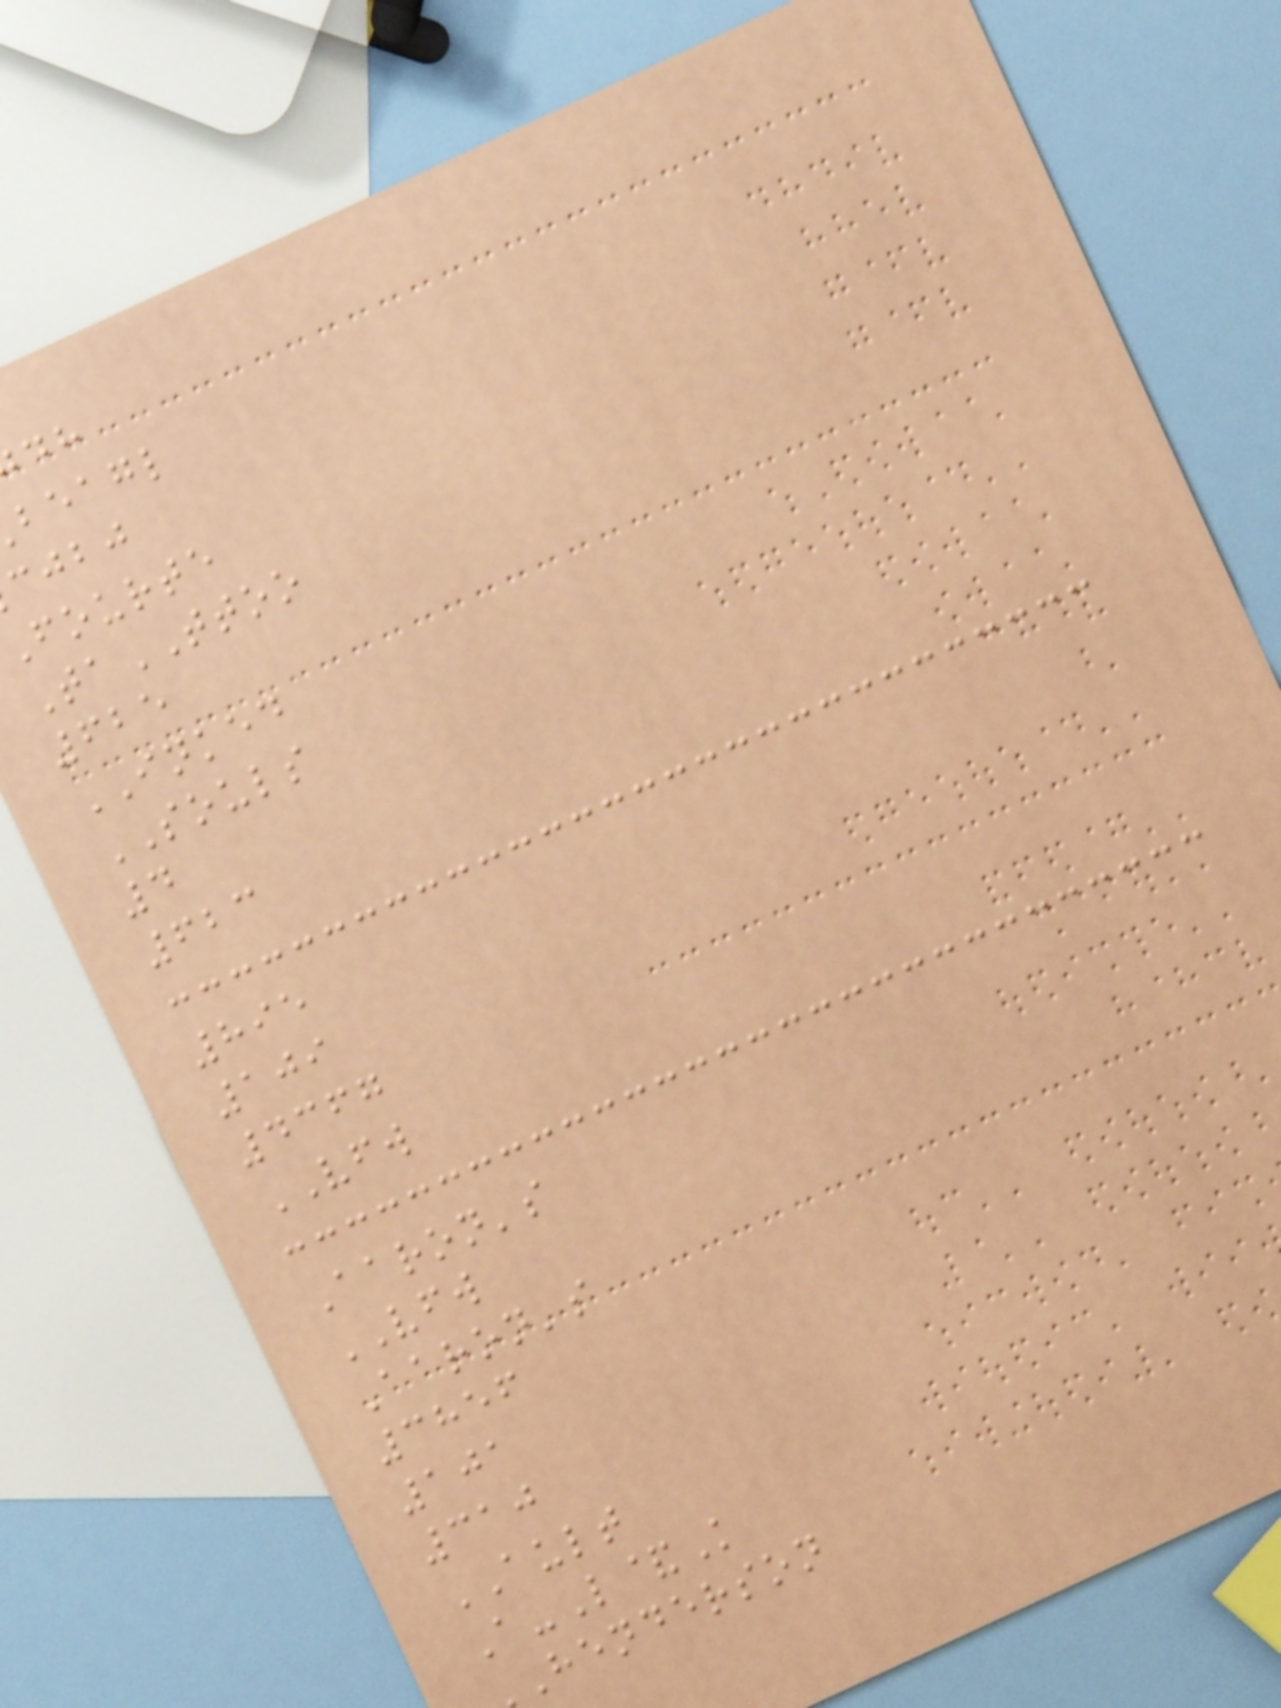beagl
cjbj
fourte
TaTTOO
625
INKED
SOULS
4
623
895
109
4367
VFW
Aaron's
VFW
Aaron's
3856
101
310
AULT
A-L&K
henderson
